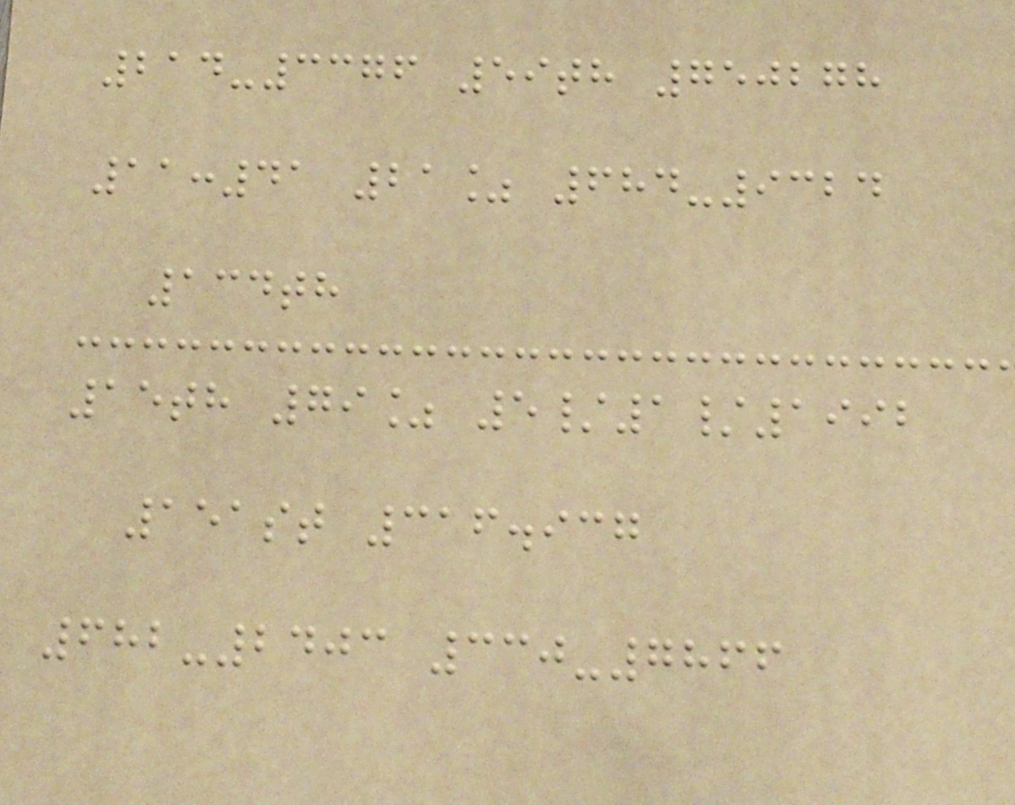214-3376 59th 750278
11:41 21% 684-9324
134th
15th 79% 5/1/1992
151st 316.937
682-2403 330-7866
